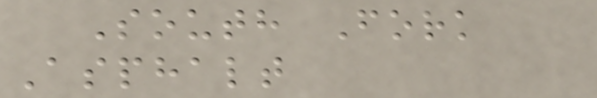South Fork
Asphalt
